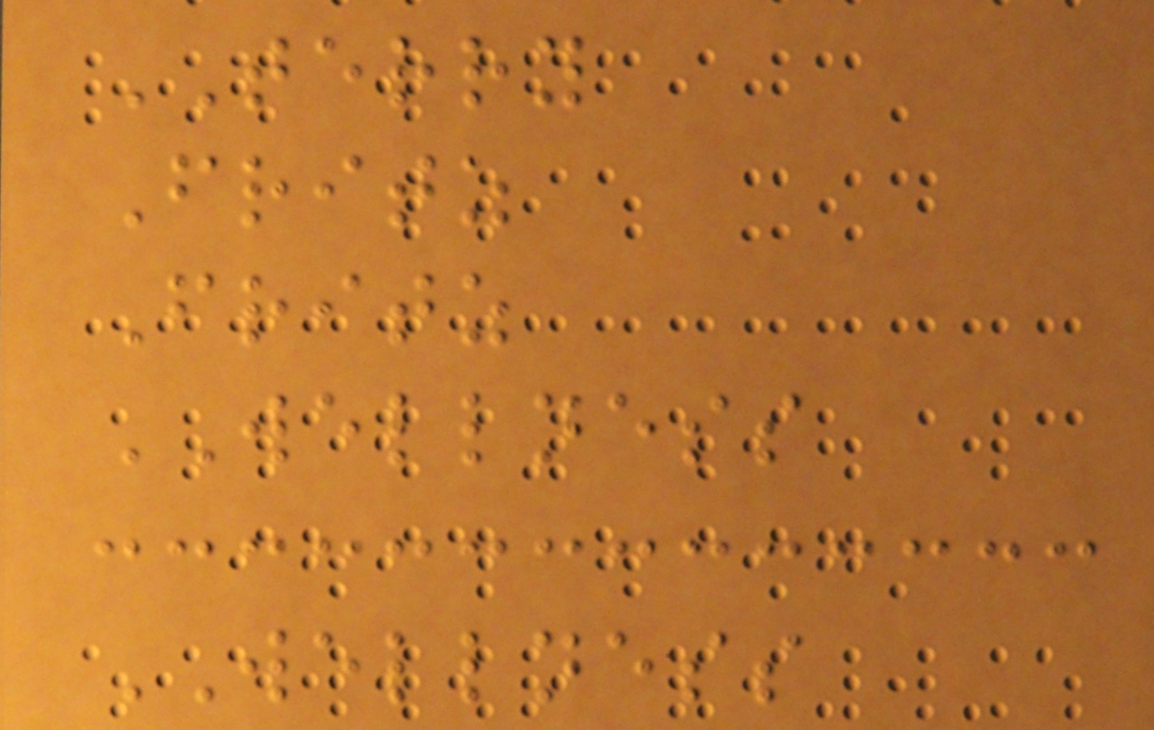TERRY
Fritz
Fritz
WELLNESS
WELLNESS
